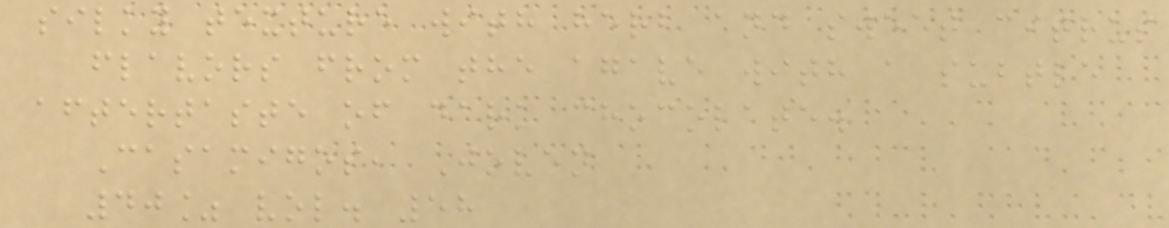silky texture with herb and sweet citrus
flavors from the agave with a subtle
aftertaste of dark chocolate.
Casamigos, Joven
40% vol. 58
